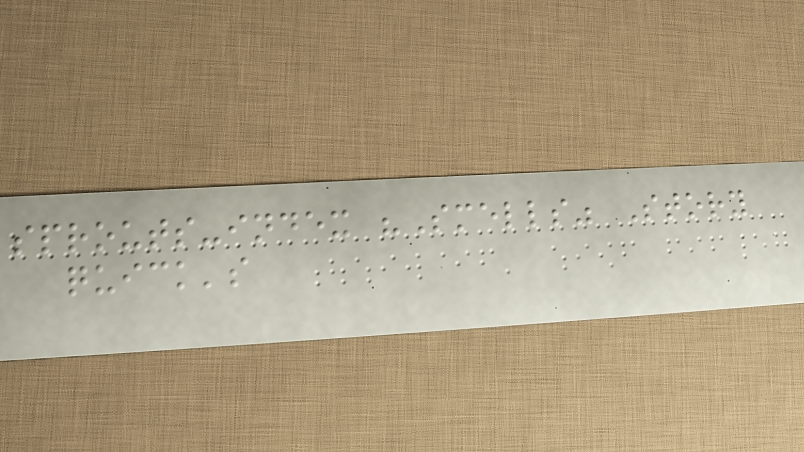sprouts-index "Smells" Story
quick's
